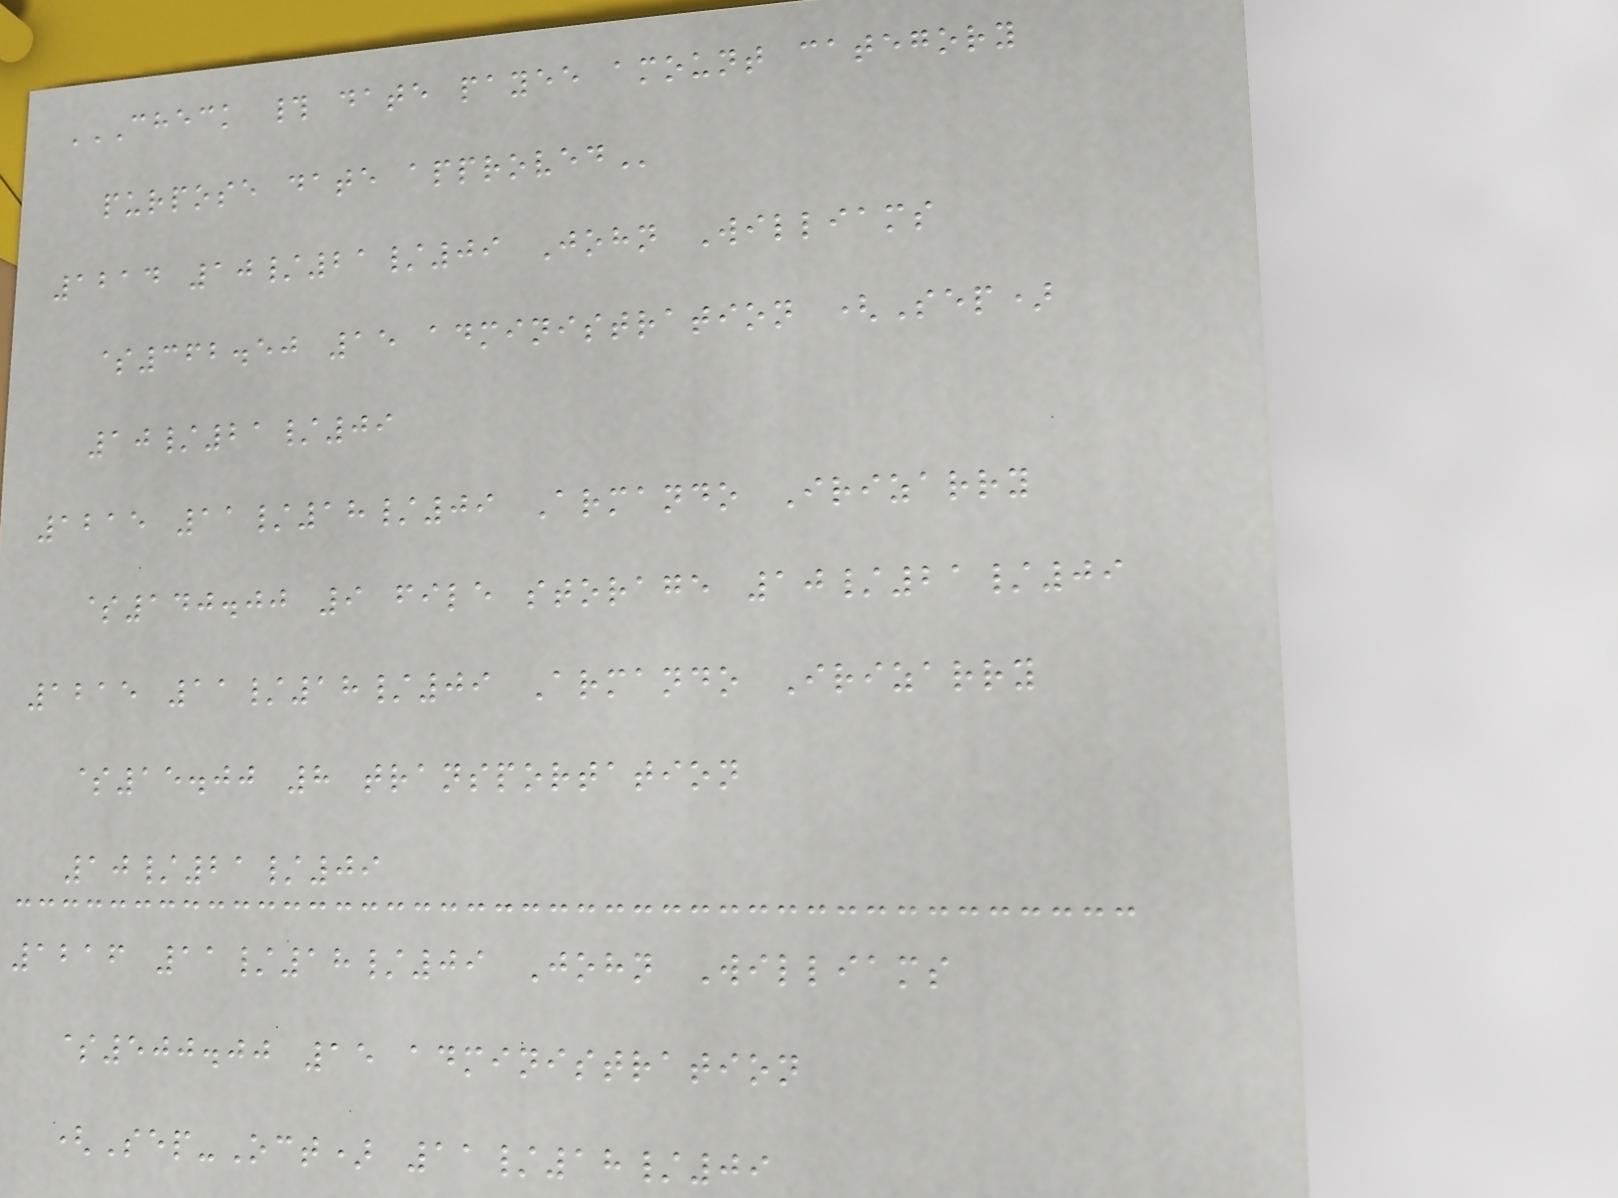CHECK # DATE PAYEE AMOUNT CATEGORY
PURPOSE DATE APPROVED
1214 10/21/09 John Williams
$362.50 15 administration (Sep)
10/21/09
1215 11/18/09 Armando Irizarry
$140.00 9 file storage 10/21/09
1215 11/18/09 Armando Irizarry
$15.00 8 transportation
10/21/09
1216 11/18/09 John Williams
$500.00 15 administration
(Sep-Oct) 11/18/09
